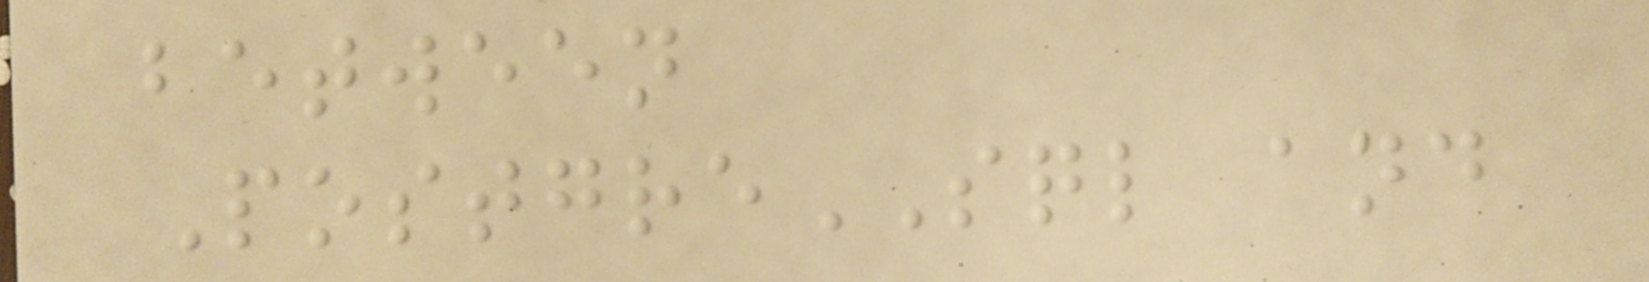between
PostgreSQL and
